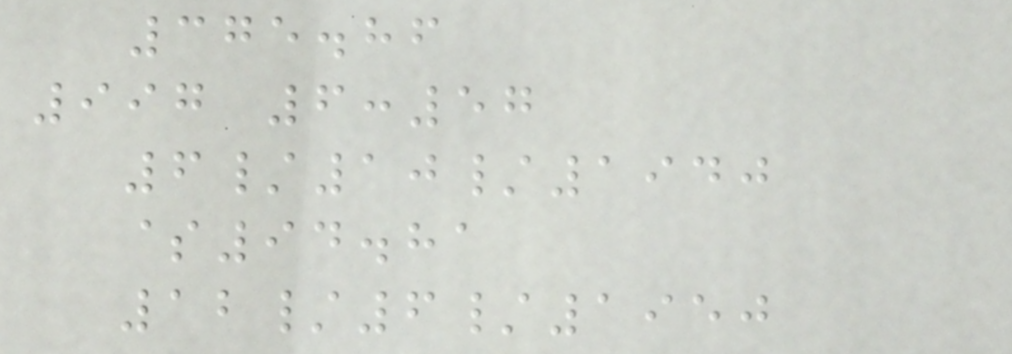375.86
997 6:57
6/10/1940
$94.81
12/6/1950
